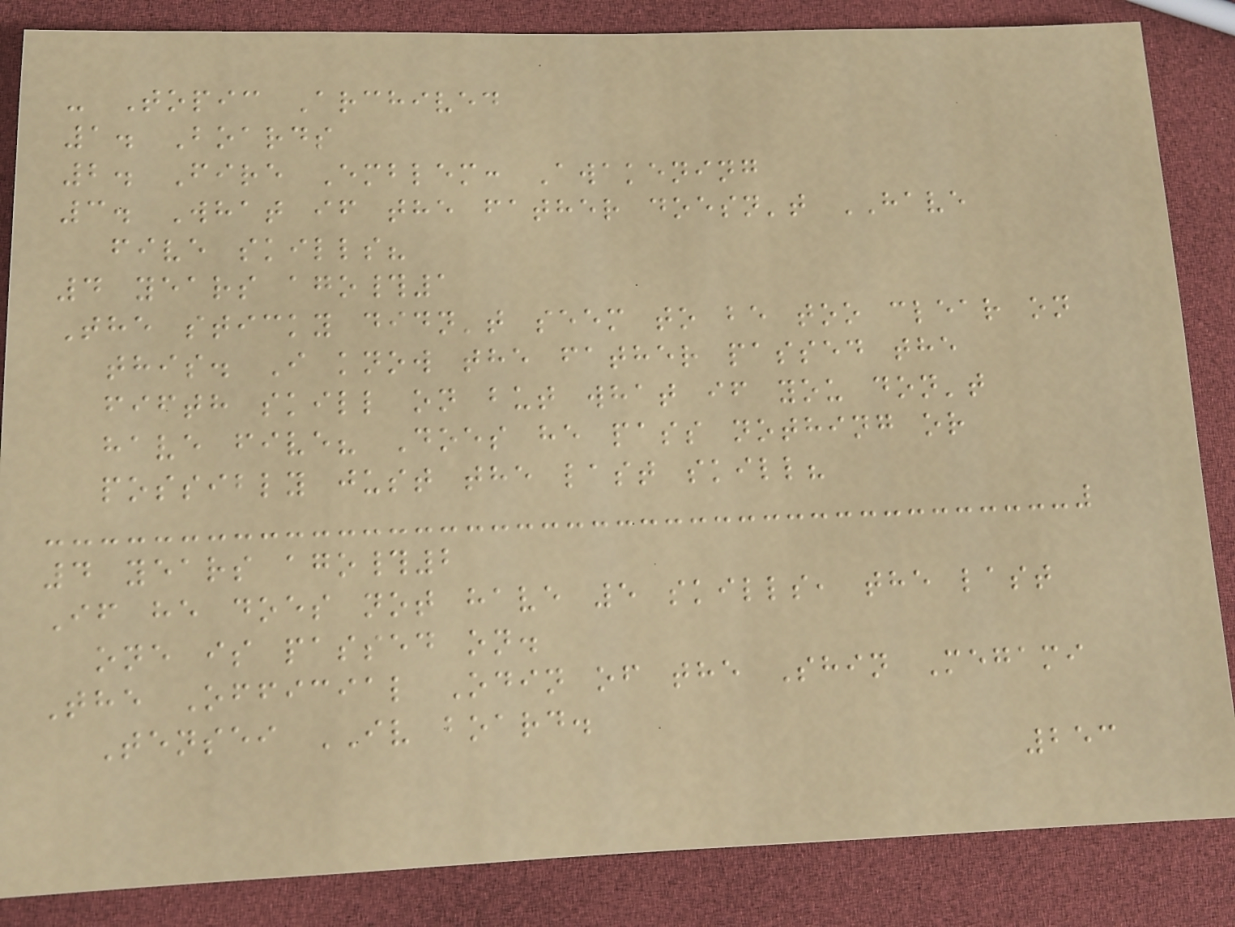- Topic Archived
1. Boards
2. Fire Emblem: Awakening
3. What if the father doesn't HAVE
five skills?
4 years ago#1
The sticky didn't seem to be too clear on
this. I know the father passed the
fifth skill on but what if you don't
have five? Does he pass nothing or
possibly just the last skill?
4 years ago#2
If he does not have 5 skills, the last
one is passed on.
The Official Odin of the Shin Megami
Tensei IV board.
253
